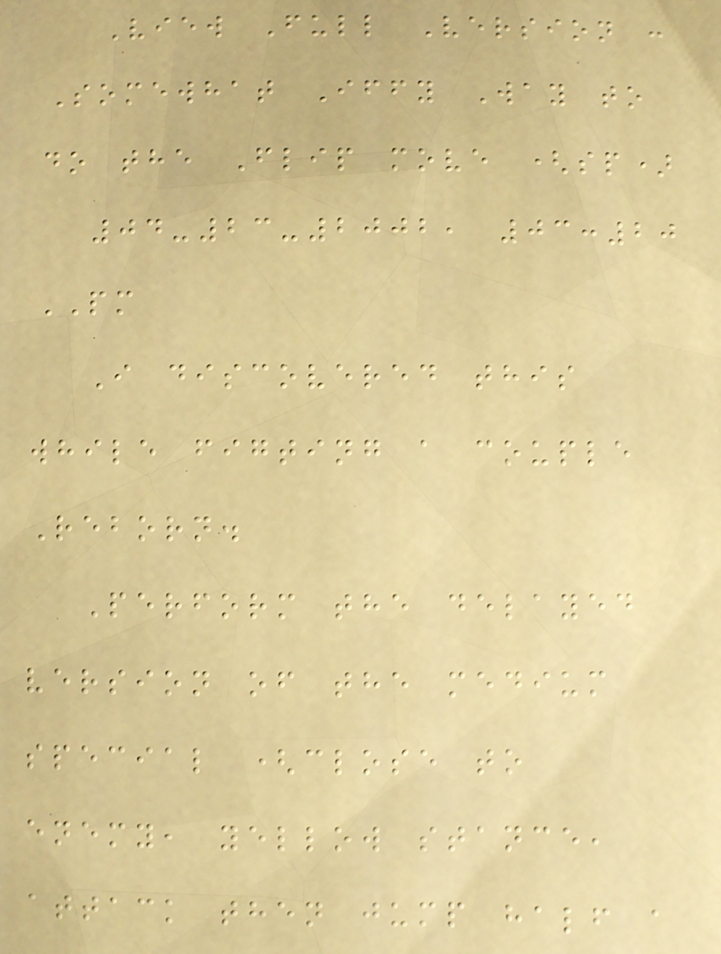View Full Version :
Somewhat Iffy Way to
do the Flip move (sp)
04-23-2002, 03:20
PM
I discovered this
while figting a couple
Reborn.
Perform the delayed
version of the medium
special (close to
enemy, yellow stance,
attack then jump half a
